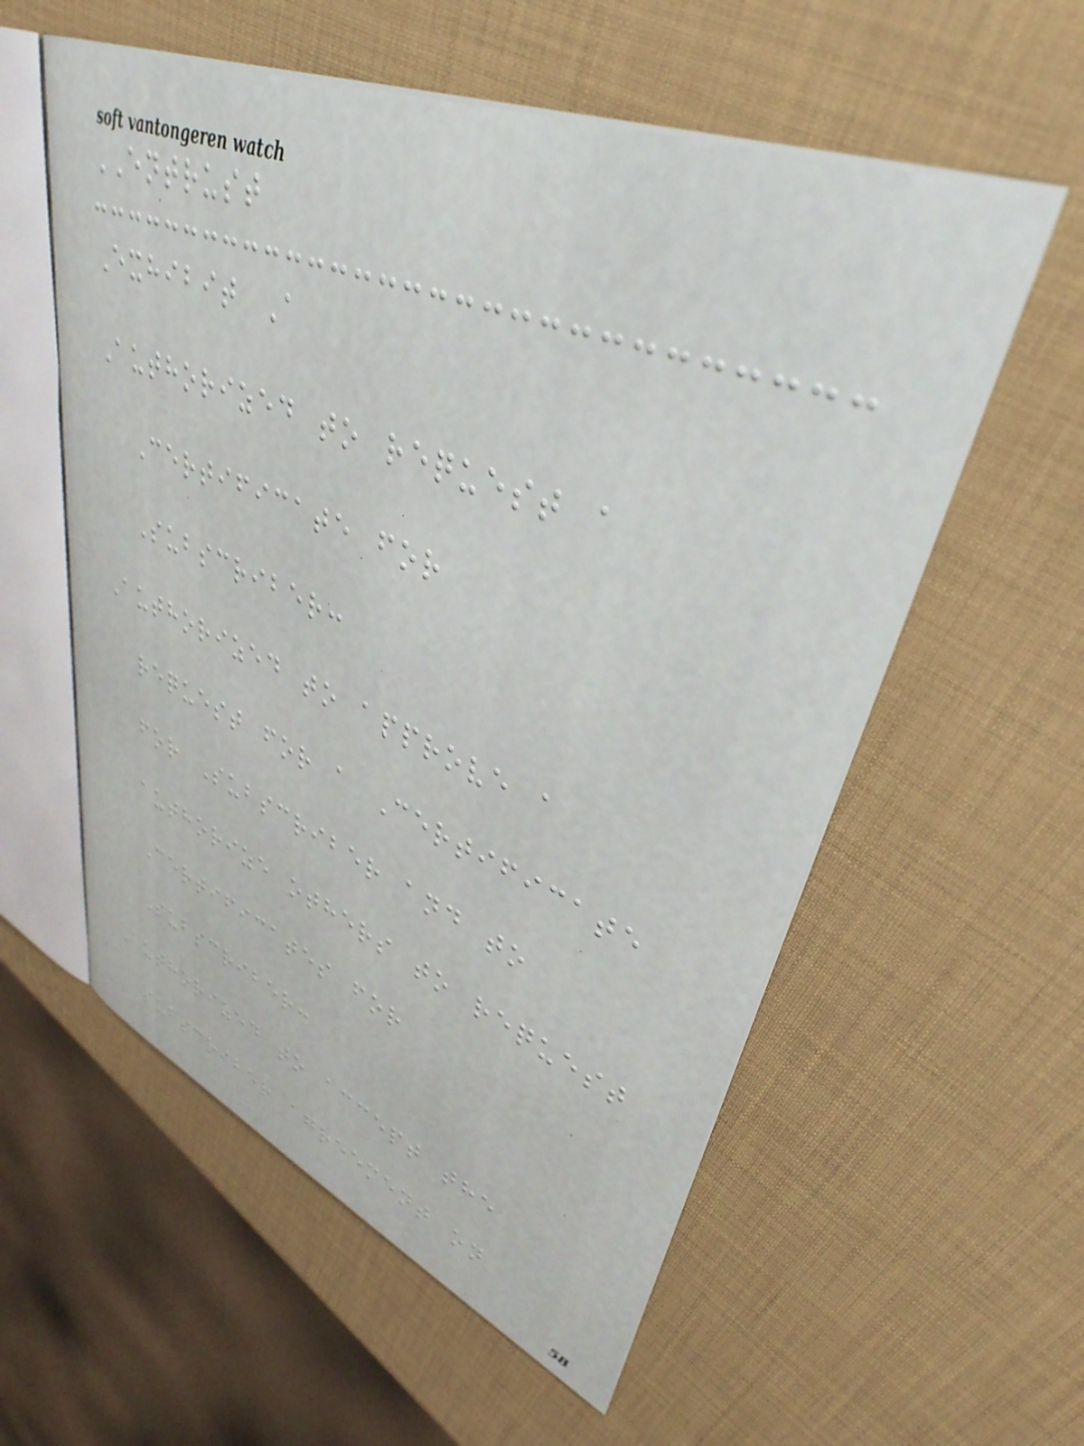ENTRUST
Exhibit A
Authorized to request a
Certificate for
Subscriber:
Authorized to approve a
request for a Certificate
for Subscriber and to
authorize others to request
Certificates for
Subscriber:
Authorized to accept the
subscriber agreement on
